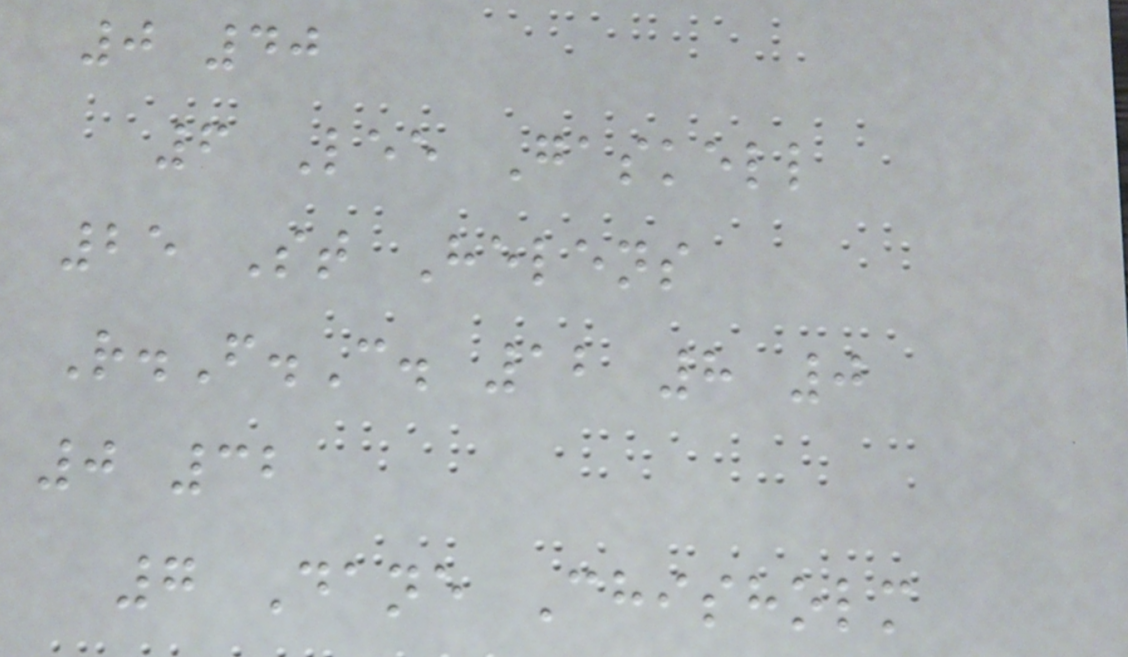0 40
6 Lee Gaskell
25 St Helens
R.F.C. 12 8 0
0 32
7 Dane Chisholm
